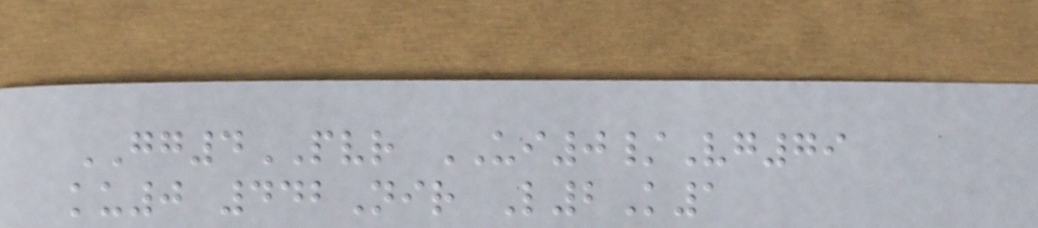GG4PVR UI0/Vg79
ku0 442Nir L2K1
